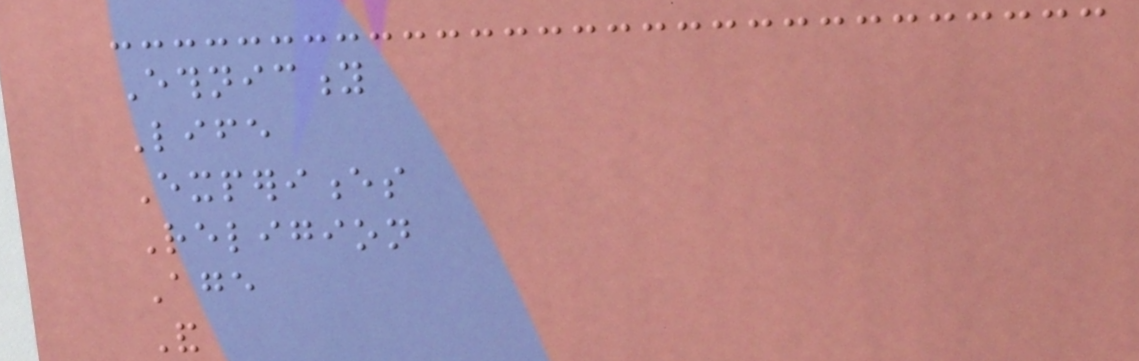Ethnicity
Life
Experiences
Religion
Age
And
